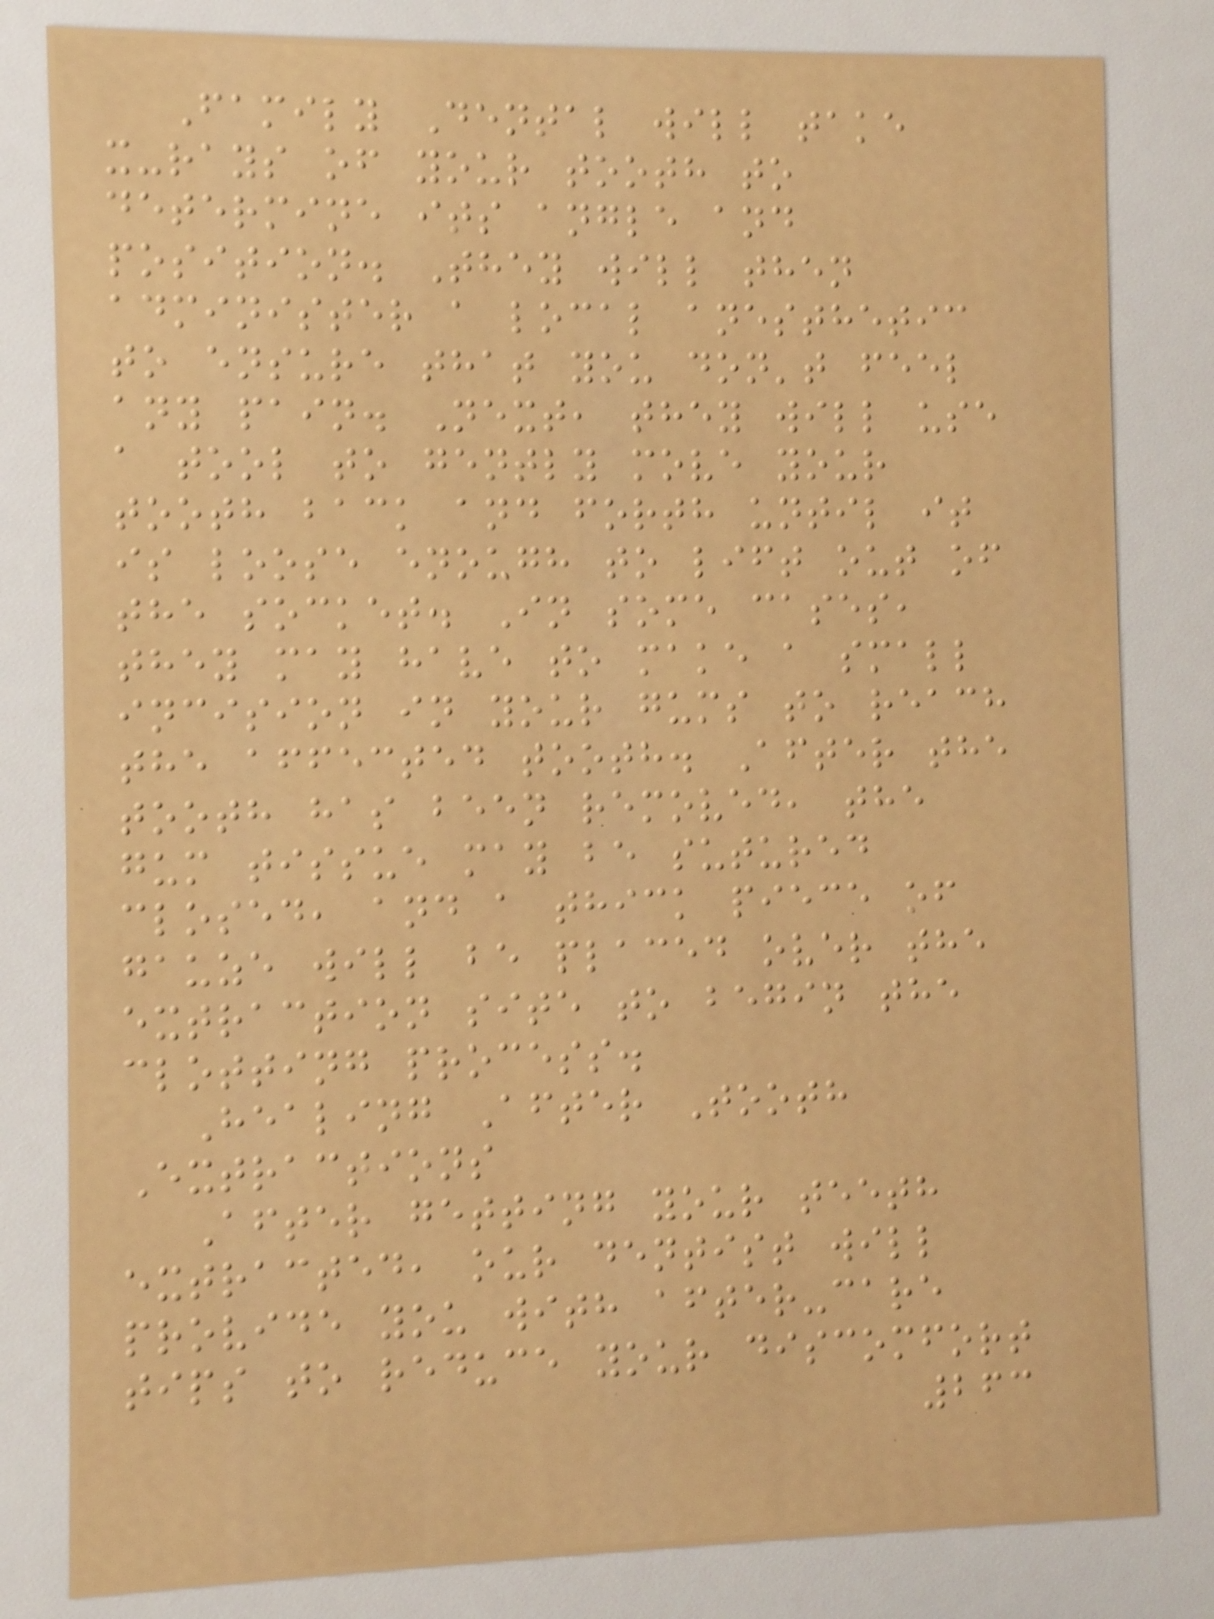Family Dental will take
x-rays of your tooth to
determine its angle and
position. They will then
administer a local anesthetic
to ensure that you don't feel
any pain. Next, they will use
a tool to gently move your
tooth back and forth until it
is loose enough to lift out of
the socket. In some cases,
they may have to make a small
incision in your gums to reach
the affected tooth. After the
tooth has been removed, the
gum tissue may be sutured
closed, and a thick piece of
gauze will be placed over the
extraction site to begin the
clotting process.
Healing After Tooth
Extractions
After getting your teeth
extracted, our dentist will
provide you with after-care
tips to reduce your discomfort
263
